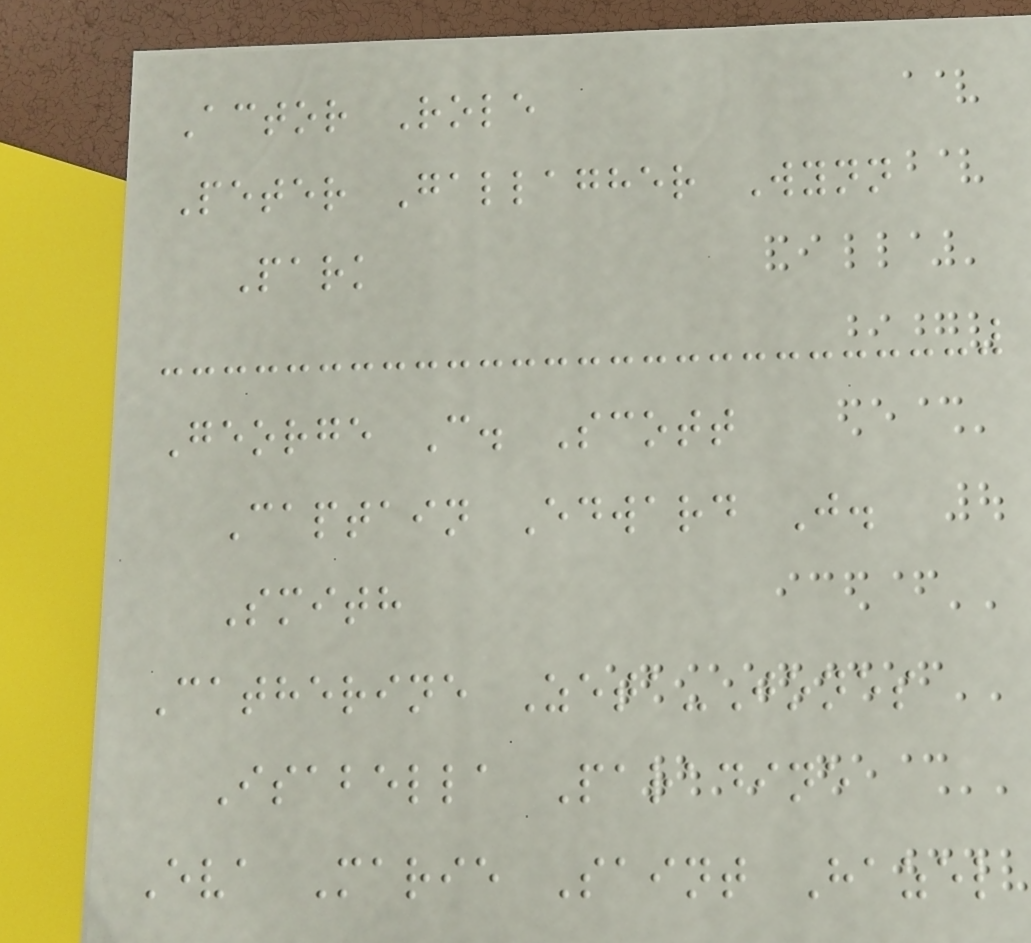Actor Role
Peter Gallagher Wynn
Park
George C. Scott
Captain Edward J.
Smith
Catherine Zeta-Jones
Isabella Paradine
Eva Marie Saint Hazel
